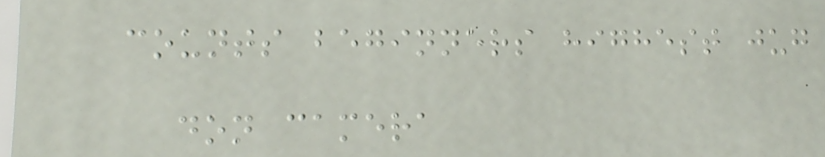counts beginners highest jug
don camera
